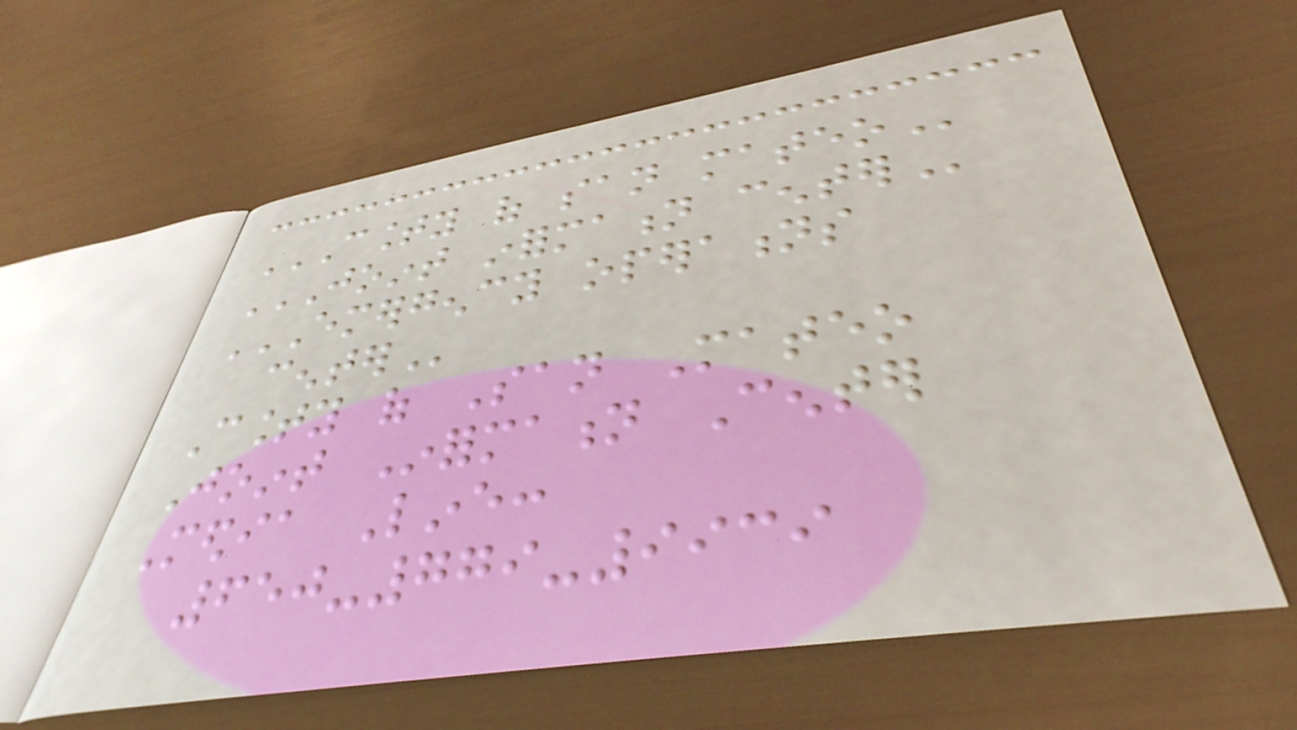COUNTY OF SAN MATEO
JOINT INFORMATION CENTER
EMERGENCY OPERATIONS
CENTER
County of San Mateo
Joint Information Center
Media Line:
650-779-9939
